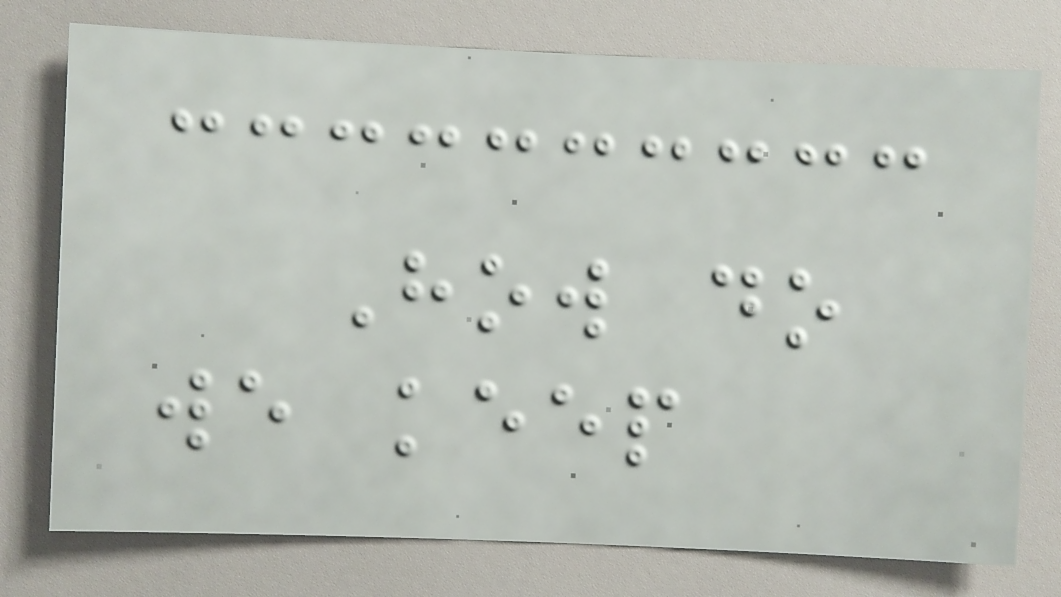How do
we keep
